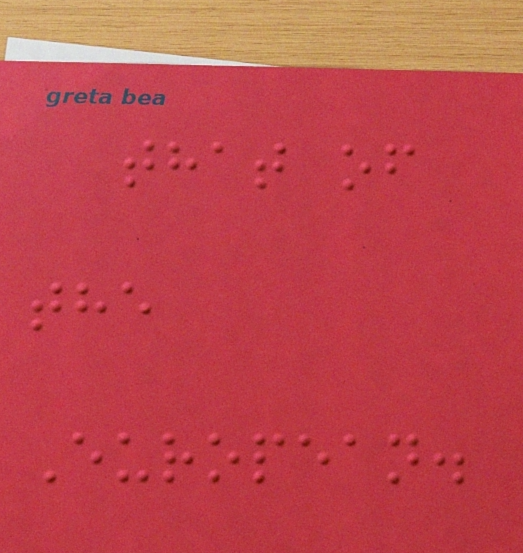that of
the
European.
